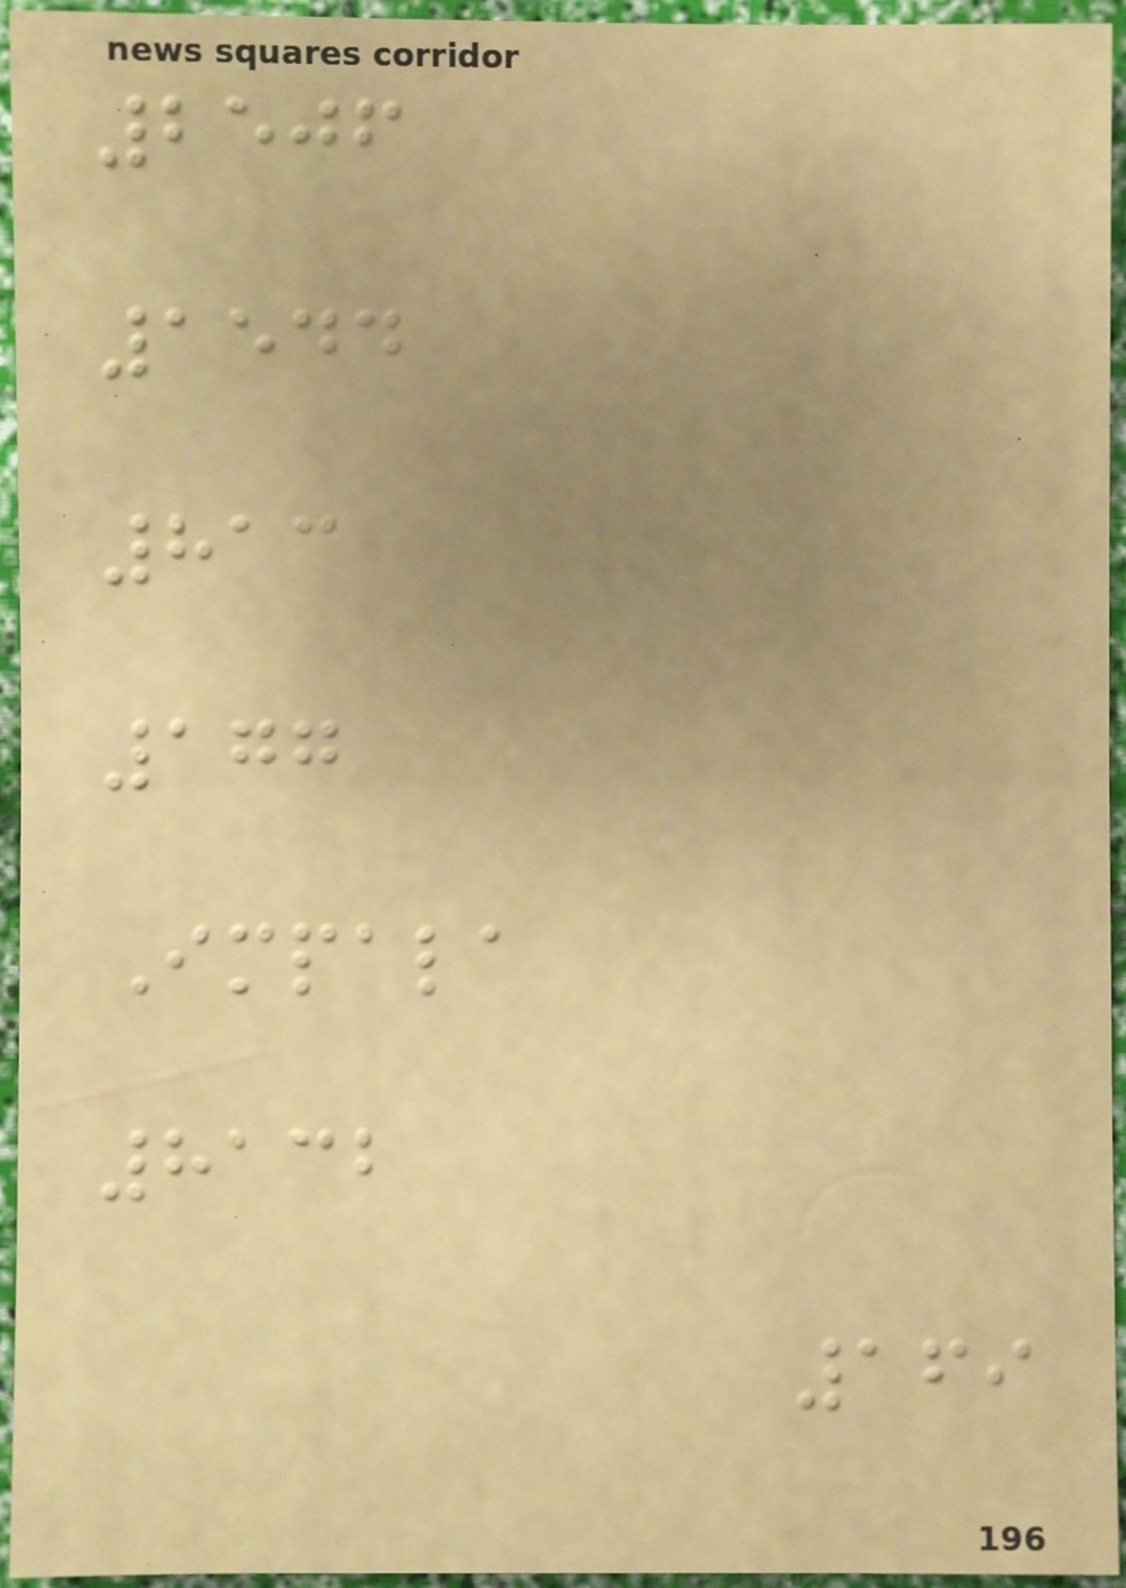2506
1544
813
177
Impala
8132
169
